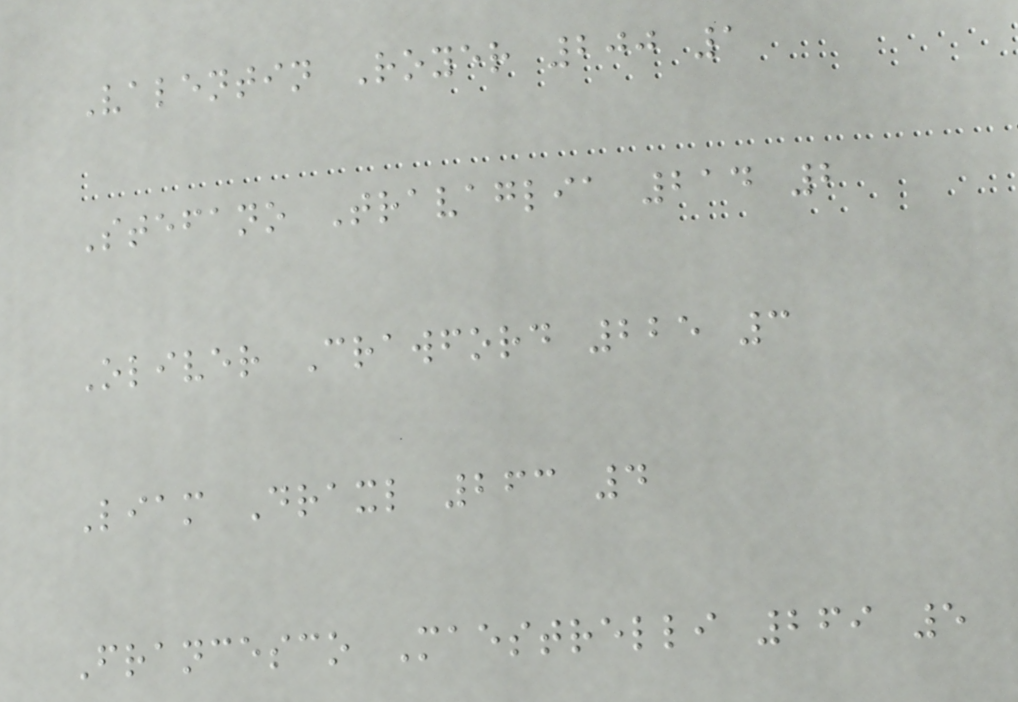Valentin Royer 200 1
Stefano Travaglia 214 2
Oliver Crawford 225 3
Liam Draxl 263 4
Francesco Maestrelli 269 5
